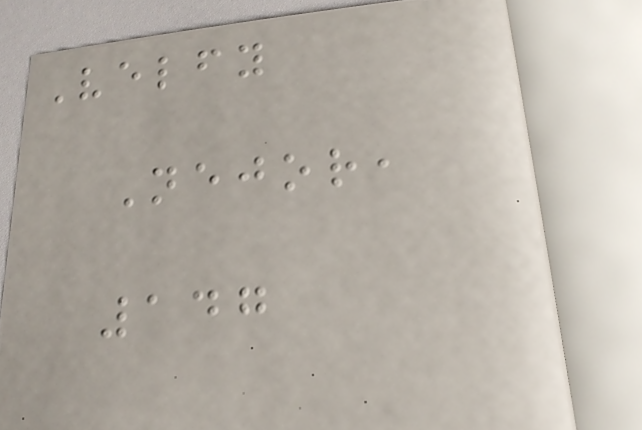Velfy
Nejor,
147
